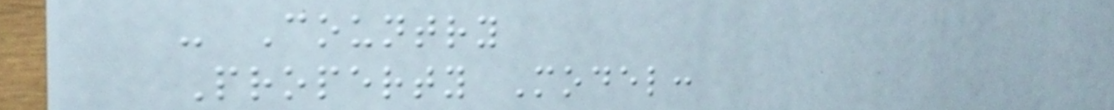- Country
Property Model:
